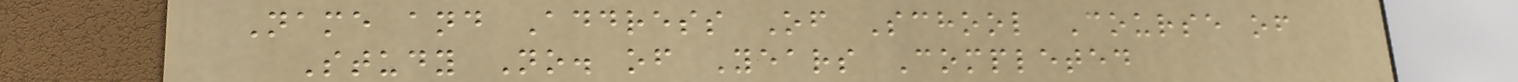Name and Address Of School Course of
Study No. of Years Completed
